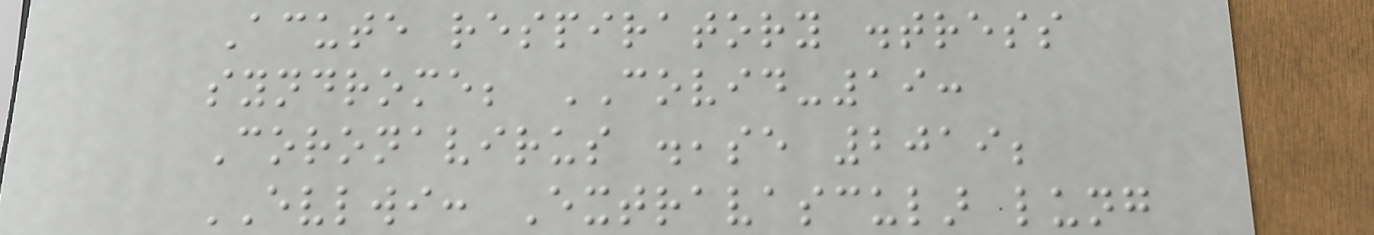Acute respiratory distress
syndrome; COVID-19:
Coronavirus disease 2019;
EVLWI: Extravascular lung
